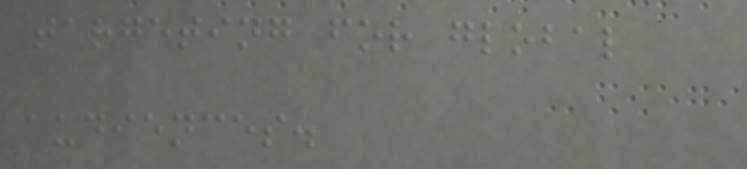targeting for global
audiences.
